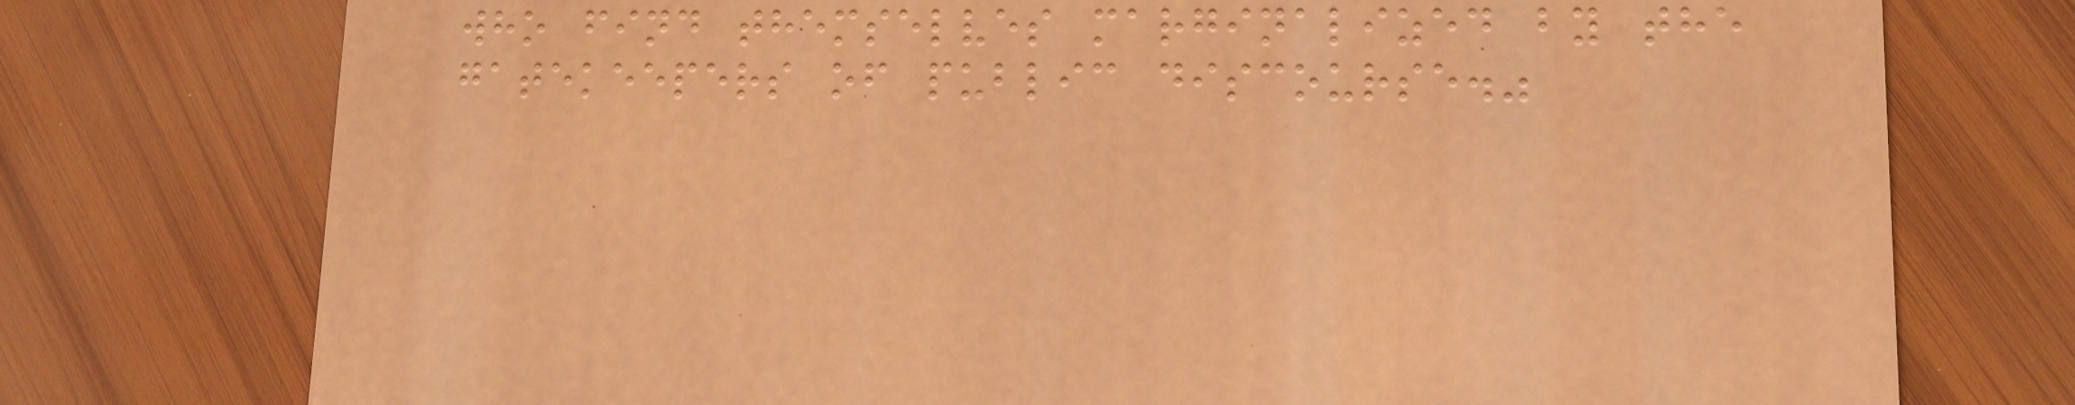who find themselves marginalized by the
gatekeepers of public discourse."
